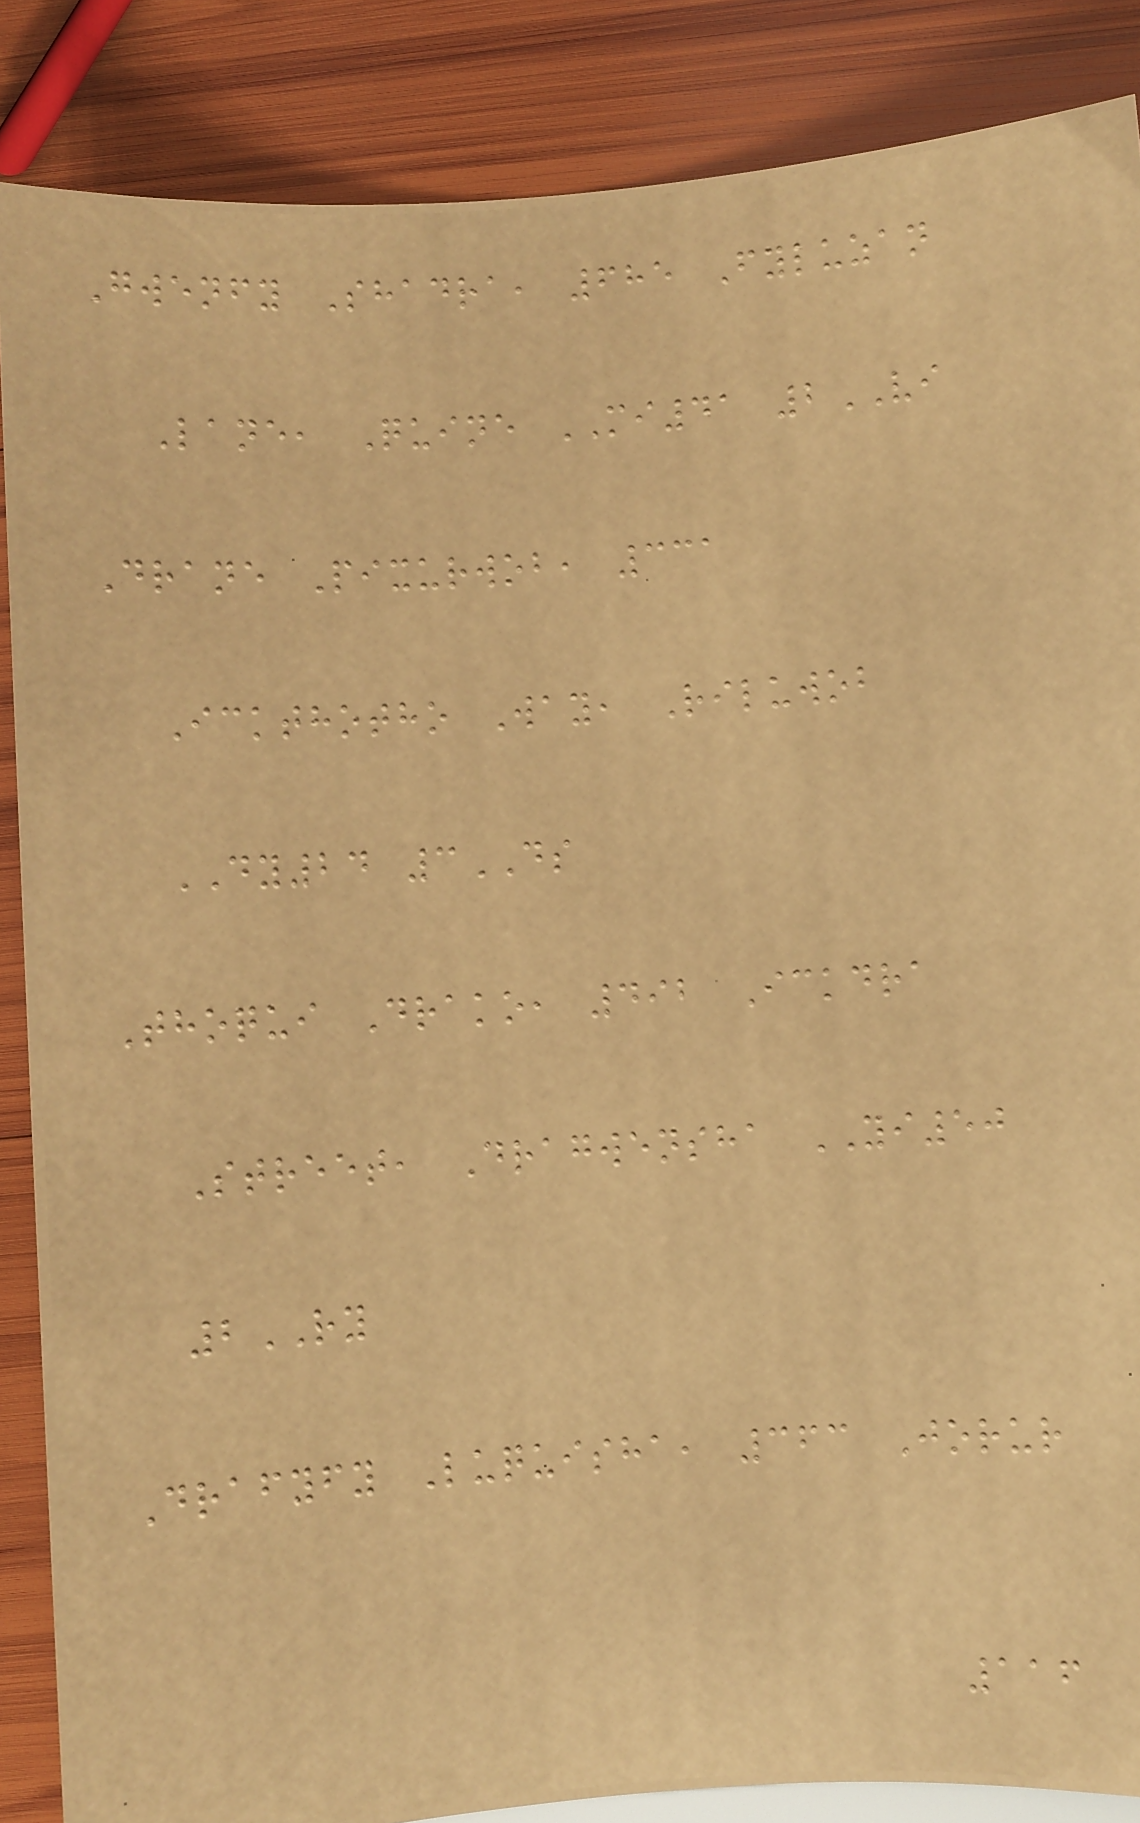Gwenfy Shadra, 685 Fyluzan
Lane, Quine MI41 2VI
Drane Pixurwob, 331
Ickthotho Way, Riluwob
DY24 3DS
Thoqui Drako, 492 Ickdra
Street, Dragwensha YI50
2RY
Drafyfy Luquisha, 363 Jorur
116
